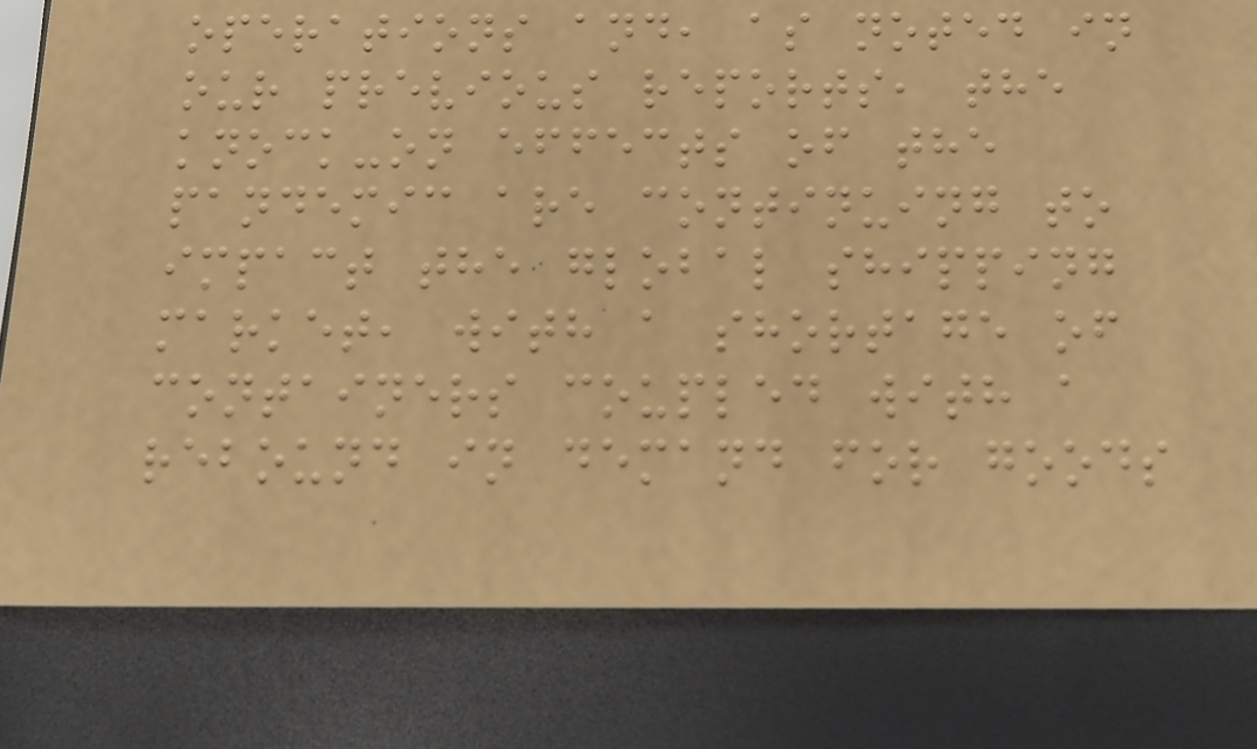operations and, as noted in
our previous reports, the
knock-on effects of the
pandemic are continuing to
impact the global shipping
market, with a shortage of
containers coupled with a
rebound in demand for goods
